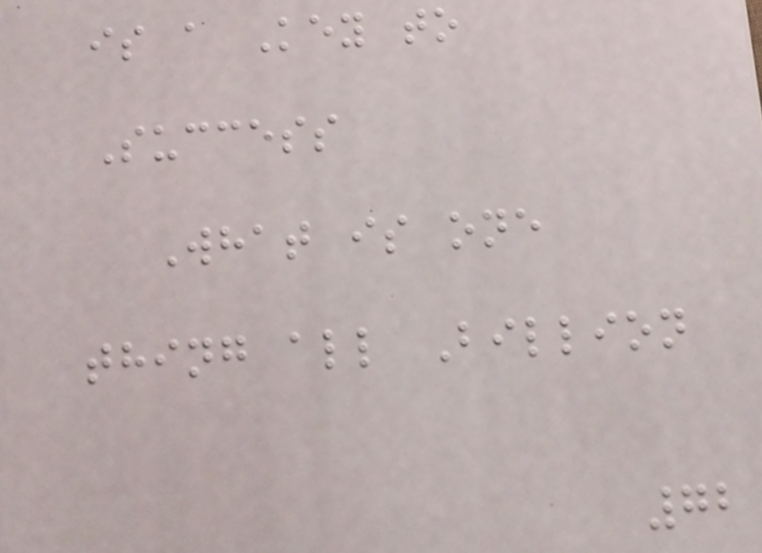is a Key to
Success
What is one
thing all Billion
72
